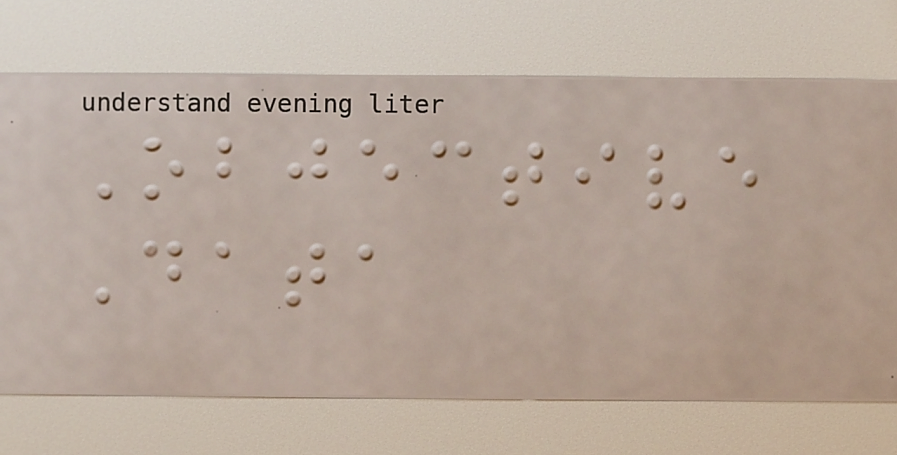Objective
Data
